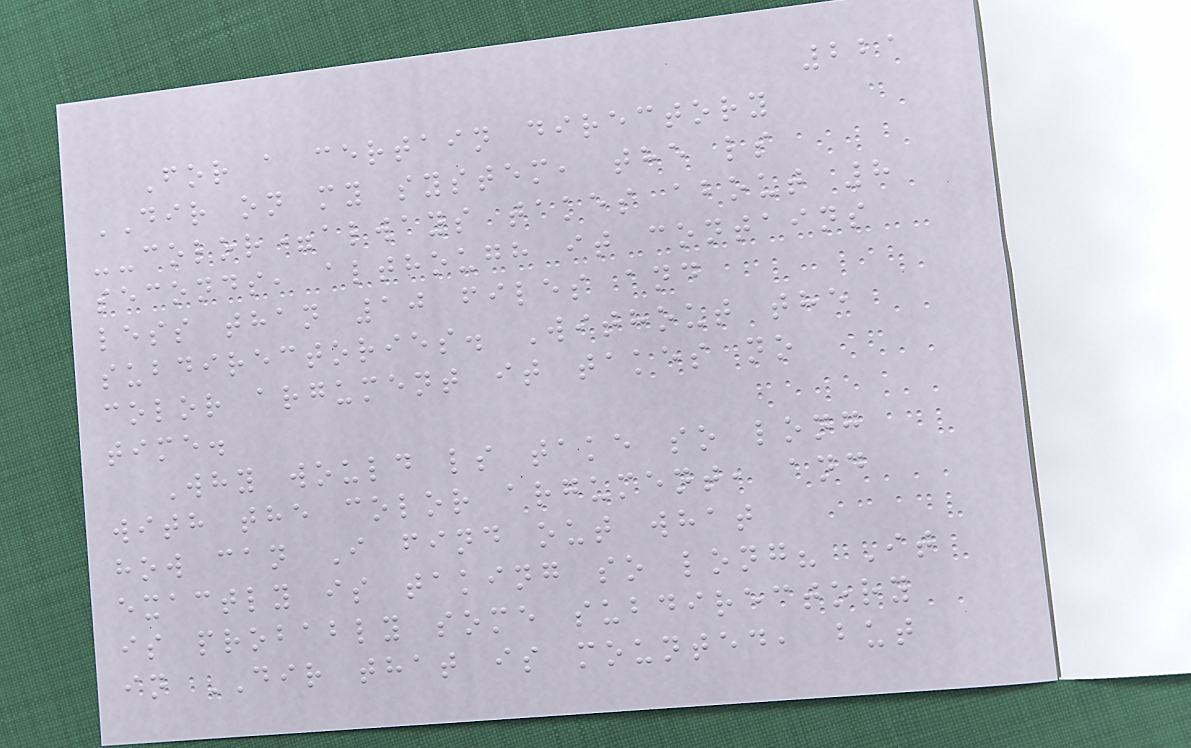221
For a certain directory
DIR on my system, the ls
--color=always takes about 8
seconds, although it contains
less than 10 files and
subdirectories. Without the
color argument it takes no
time.
Why would ls take so long
with the color argument, and
how can I find out what
exactly is taking so long? It
is probably some subdirectory
in DIR that is mounted, but
